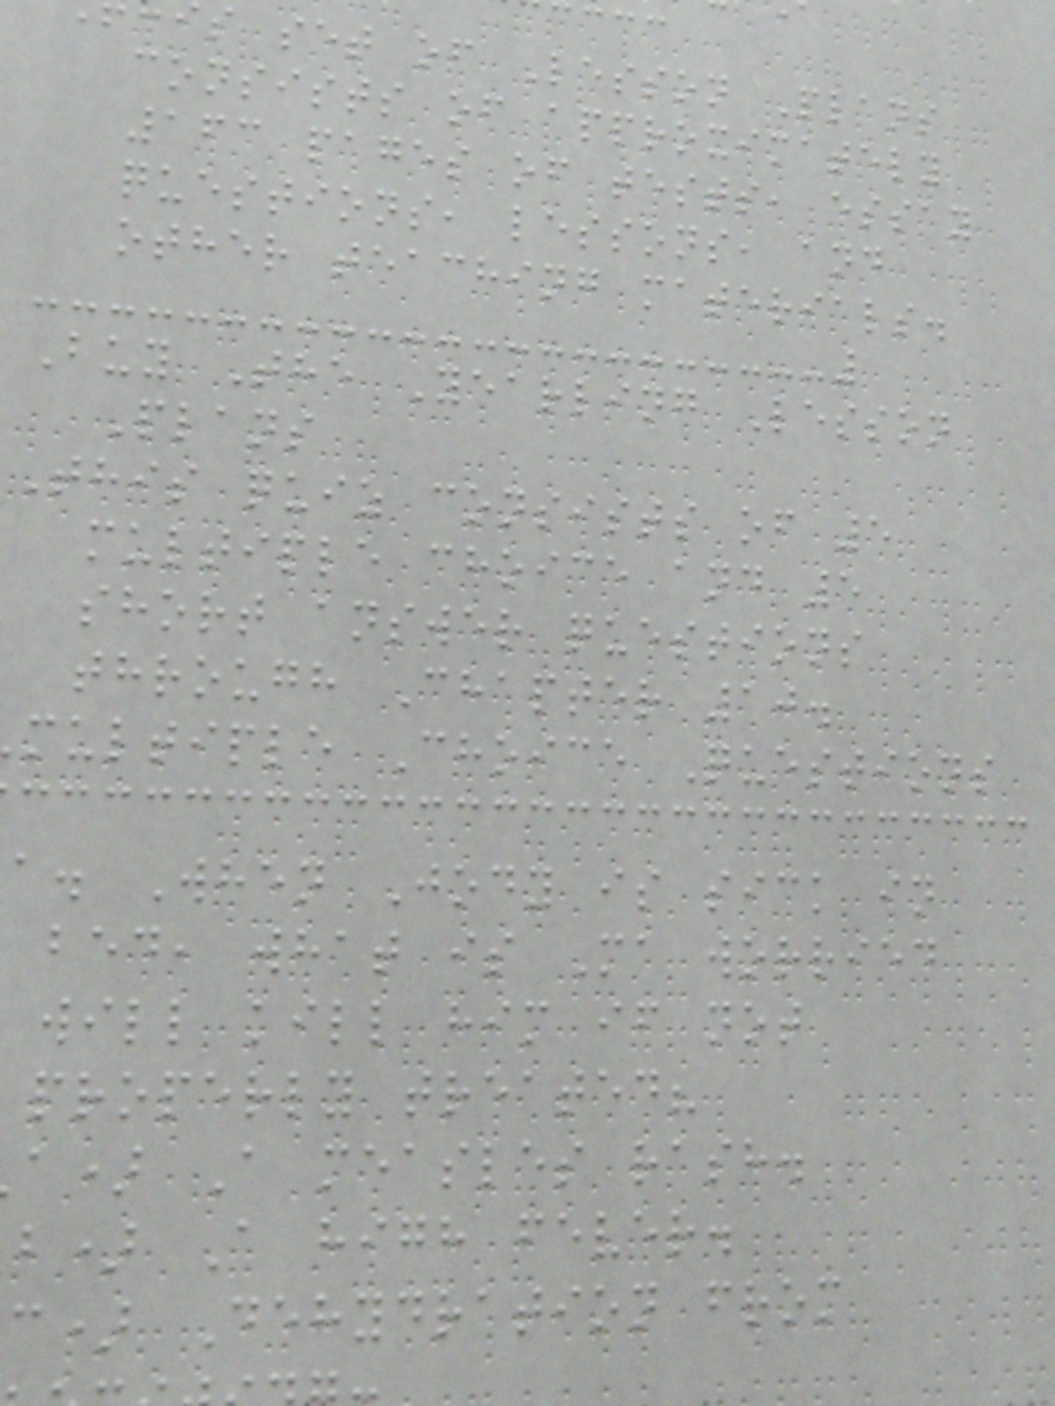s set of Lesson Plans
consists of approximately
163 pages of tests, essay
questions, lessons, and
other teaching materials.
Buy The Yearling Lesson
Plans
This quiz consists of 5
multiple choice and 5
short answer questions
through Chapter 10.
multiple Choice Questions
a. When Jody is sick in
bed, what is Ma worried
will kill him if not
properly treated?
a) A measles rash.
b) A high fever.
c) Dehydration from
